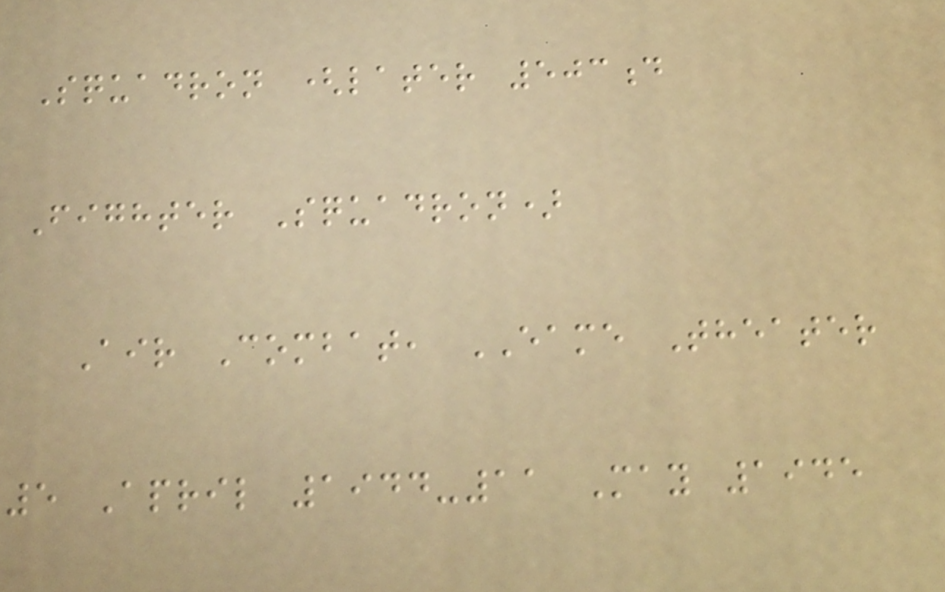Squadron (later 503d
Fighter Squadron)
Air Combat, EAME Theater
5 April 1944-11 May 1945
